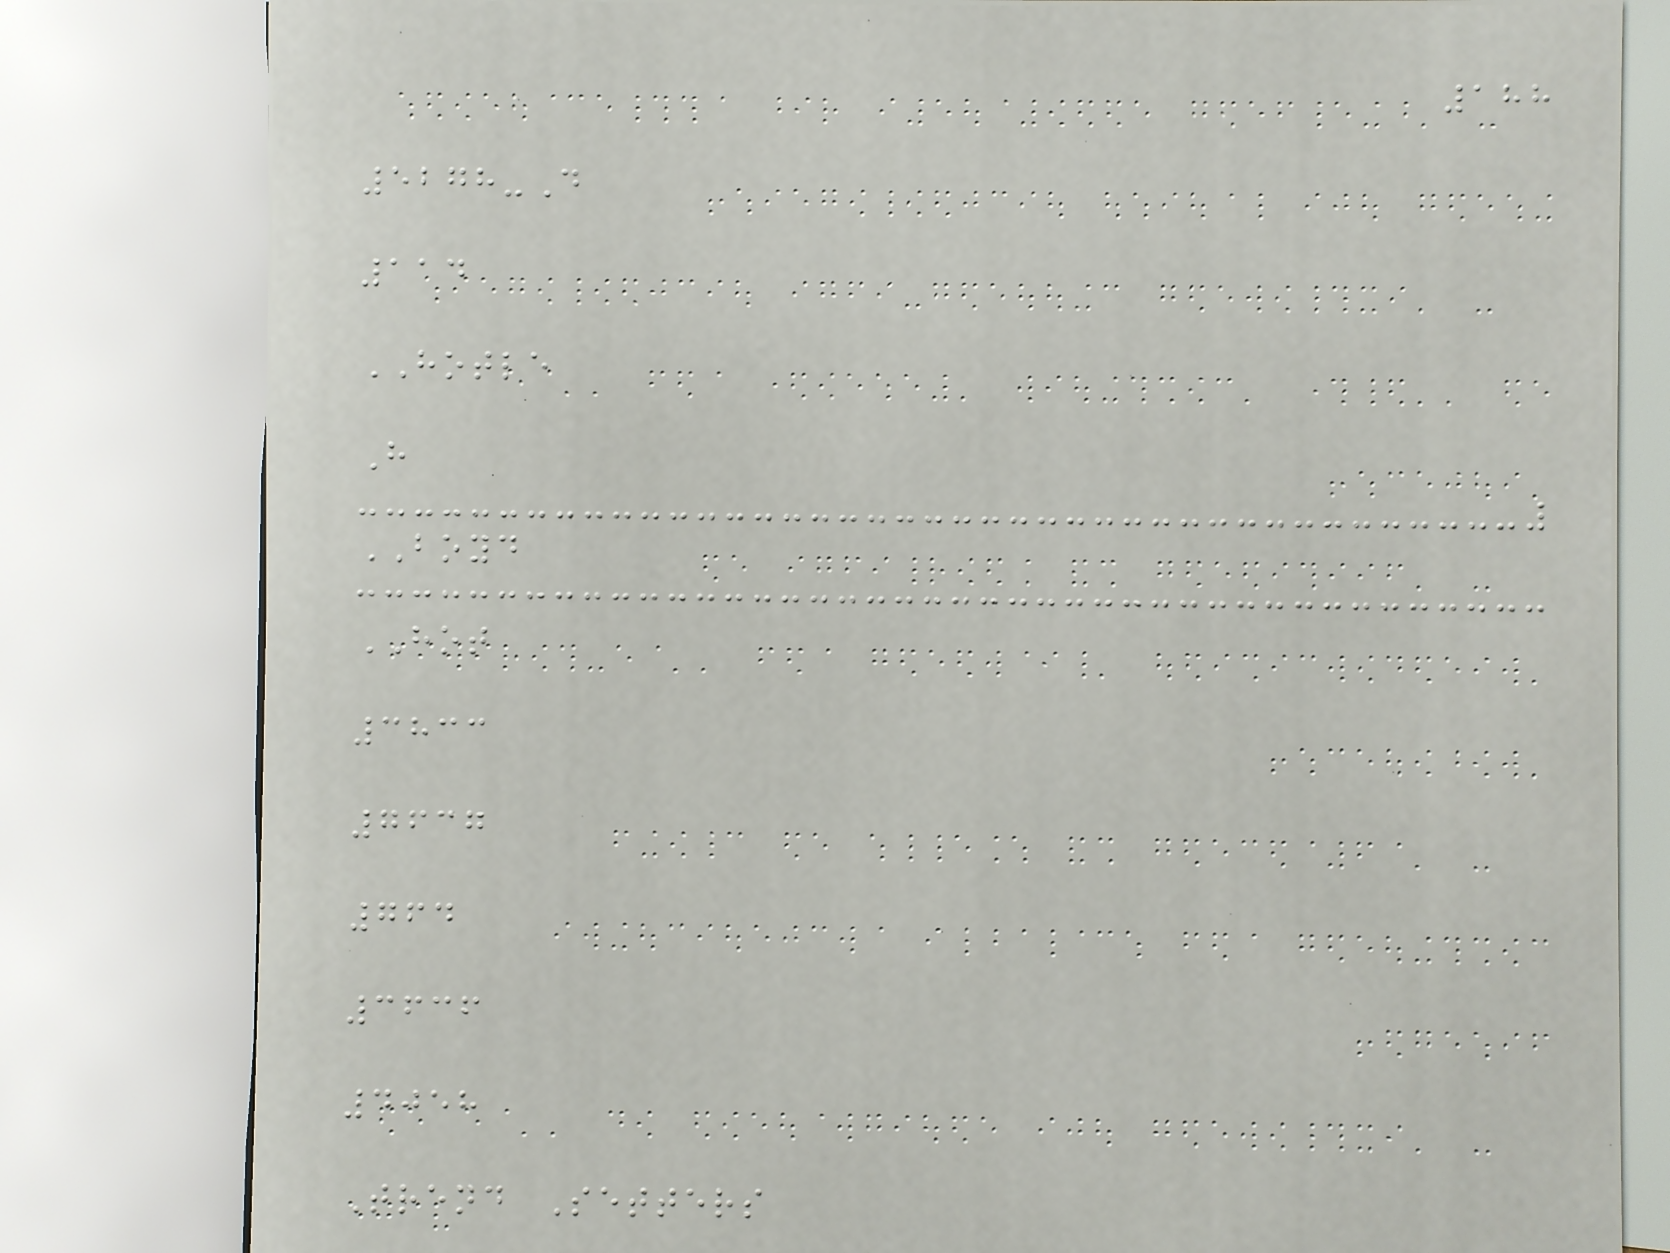188
5278-D
114
HOTLE
H
BOYD
HOT
3833
7637
764
3636
4058
Trend Setters
